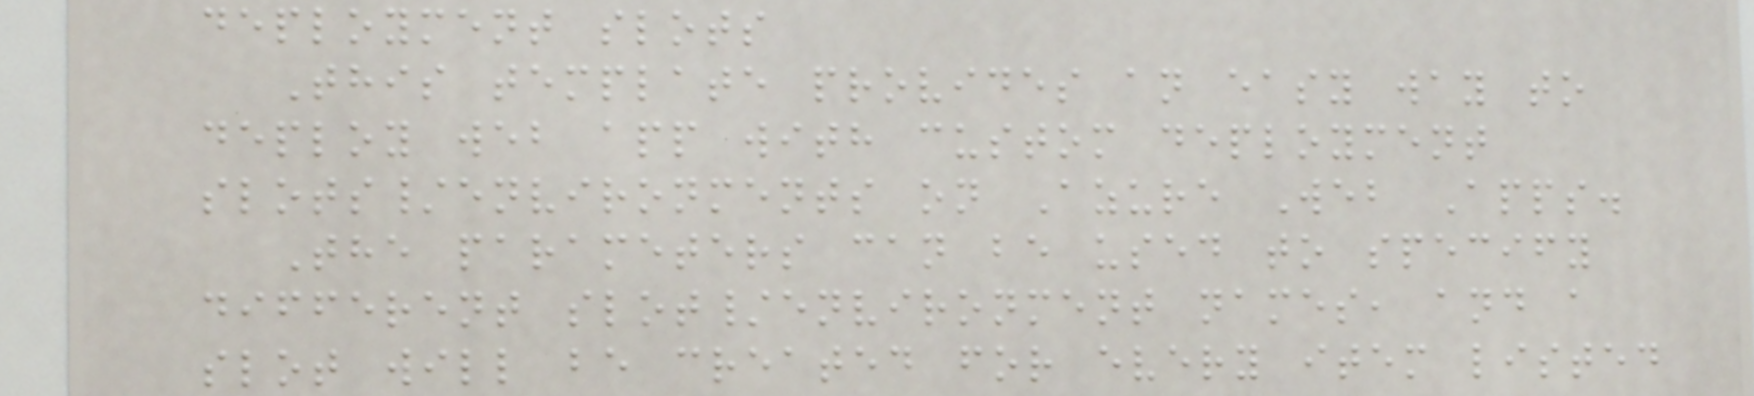deployment slots
This template provides an easy way to
deploy web app with custom deployment
slots/environments on Azure Web Apps.
The parameters can be used to specify
different slot/environment names, and a
slot will be created for every item listed
